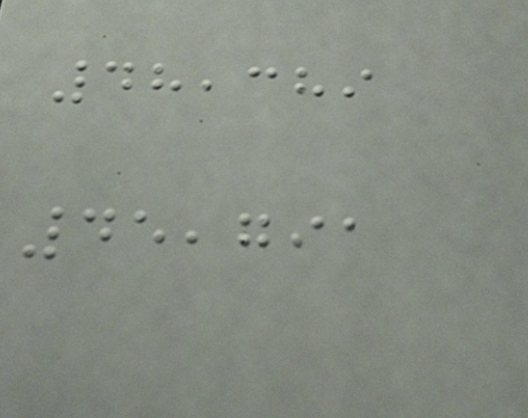48,389
45,791
